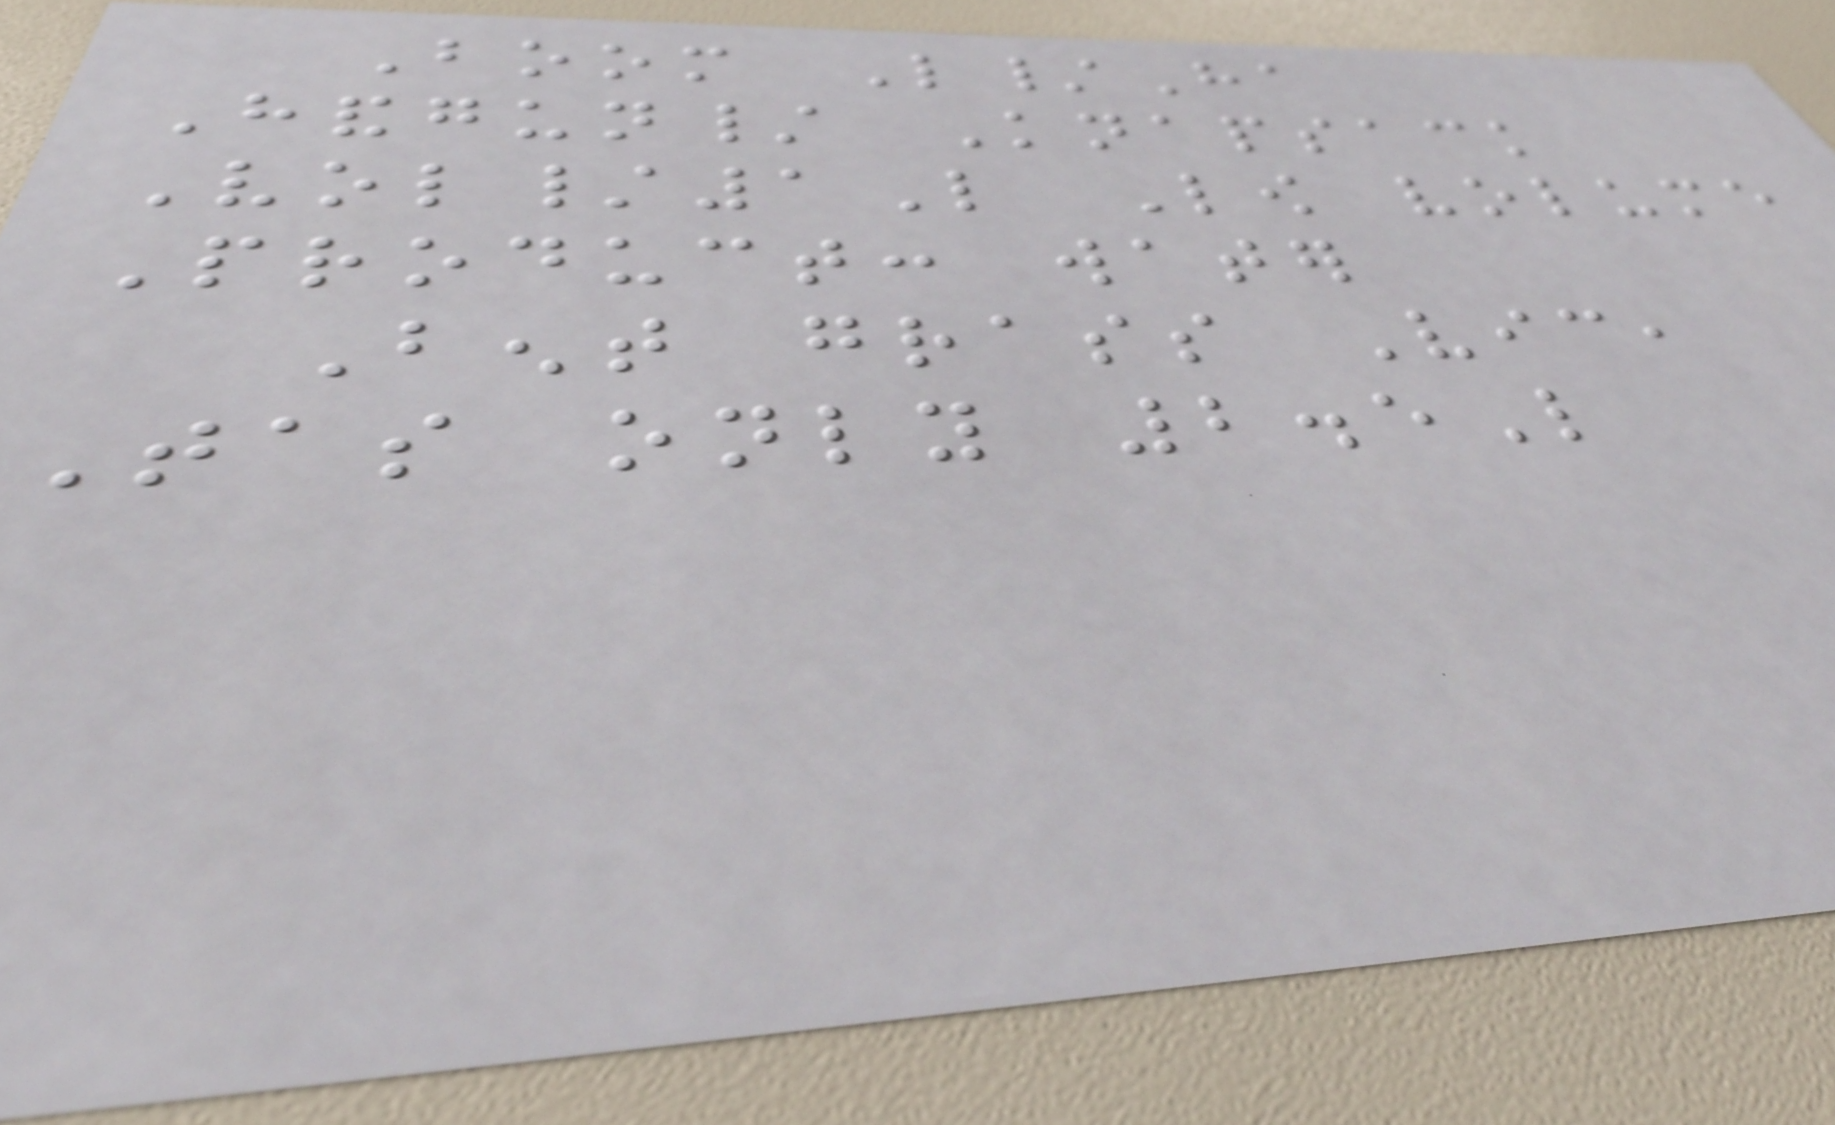Boom L/Ha
Handgun/ Knapsack
Vol/1L Low volume
Product: water
Bent grass Vic,
Tas only 2.5L
